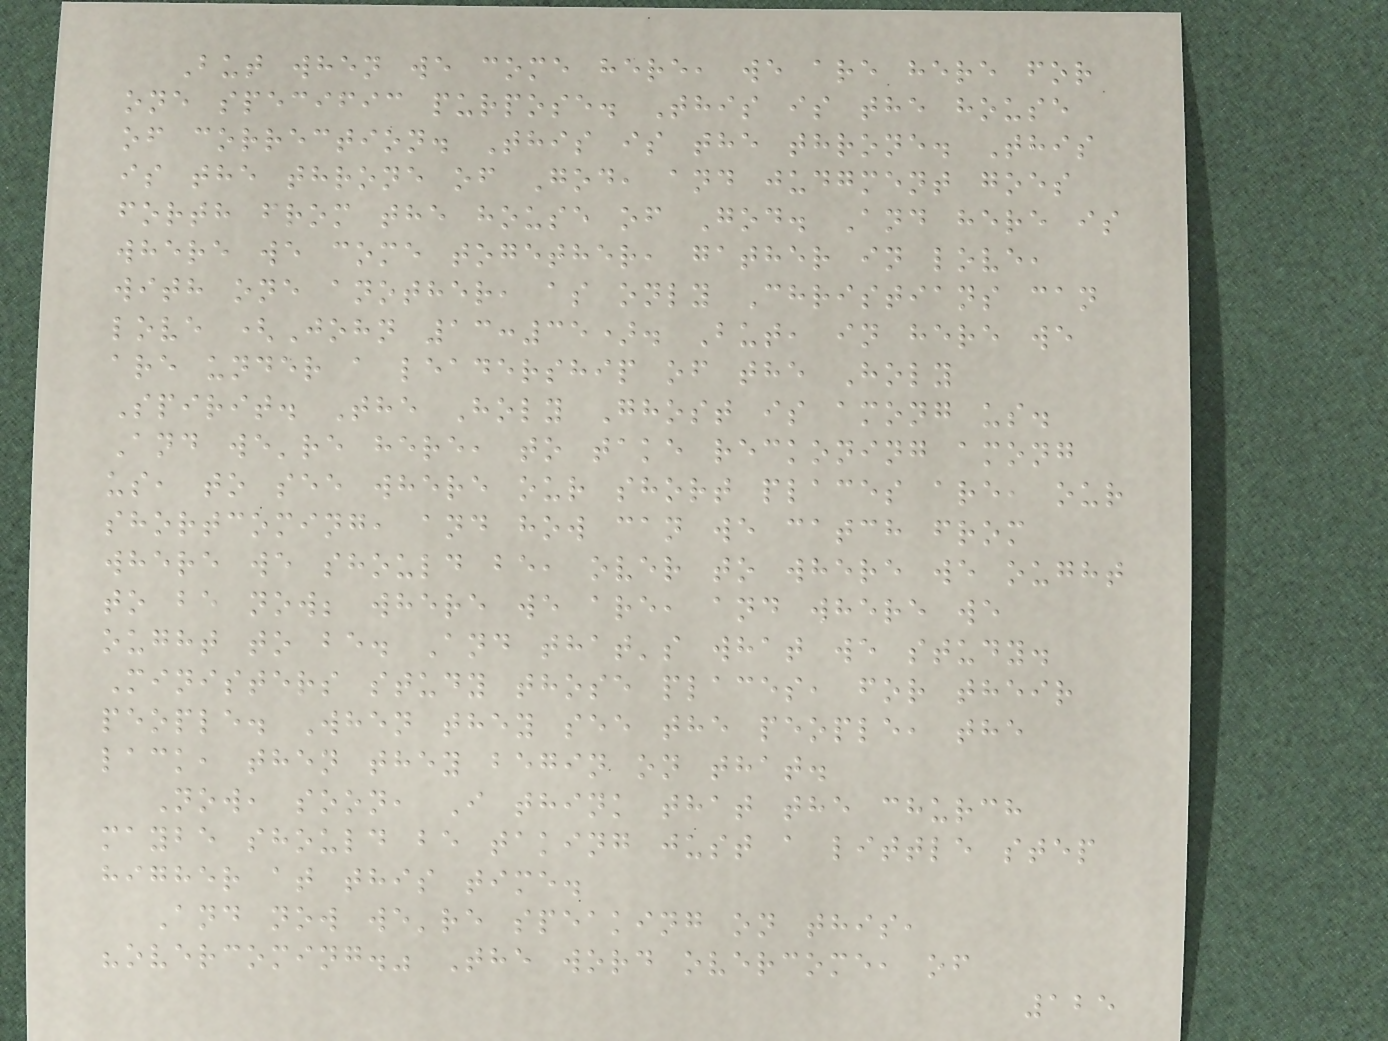But when we come here, we are here for
one specific purpose. This is the house
of correction. This is the throne. This
is the throne of God, and judgment goes
forth from the house of God. And here is
where we come together, gather in love,
with one another, as only Christians can
love (John 13:35). But, in here we
are under a leadership of the Holy
Spirit. The Holy Ghost is among us.
And we're here, to take reckoning among
us, to see where our short places are, our
shortcoming, and how can we catch from
where we should be, over to where we ought
to be now; where we are, and where we
ought to be. And that's what we study.
Ministers study those places, for their
people. When they see the people, the
lack, then they begin on that.
Now, soon, I think that the church
maybe should be taking just a little step
higher at this time.
And now we're speaking on this,
"overcoming." The word overcome, of
125
